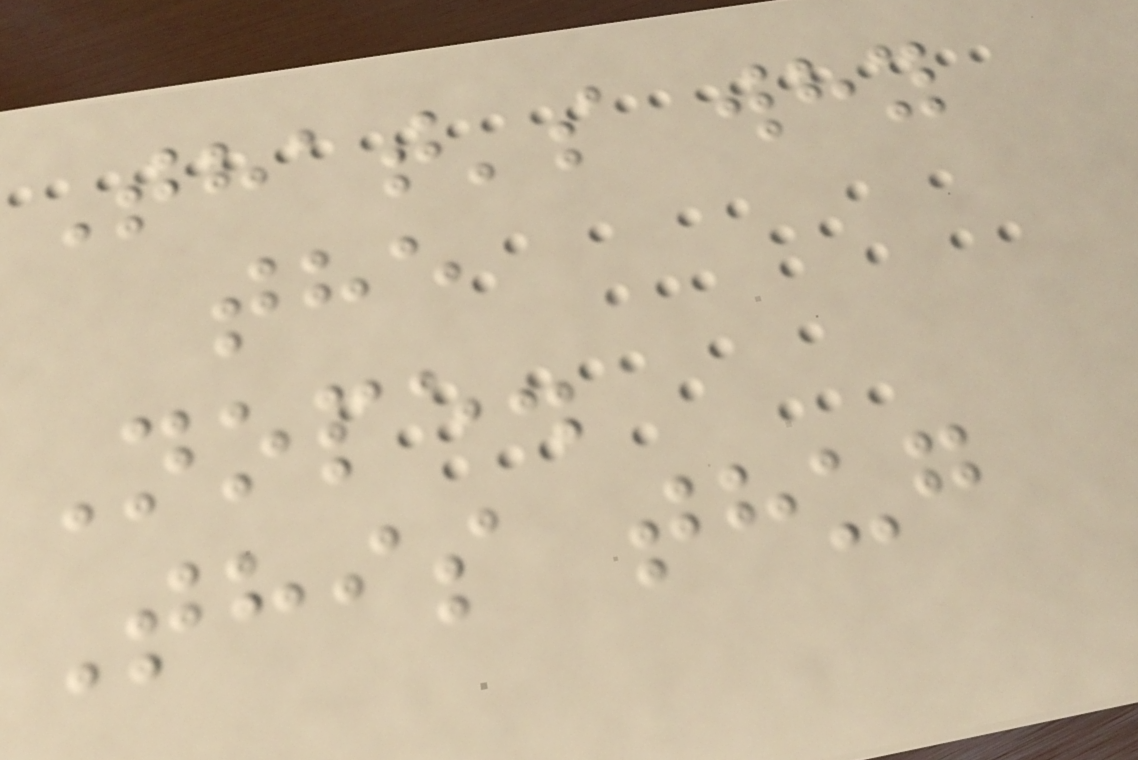That's why
the
Nope.
This thug
